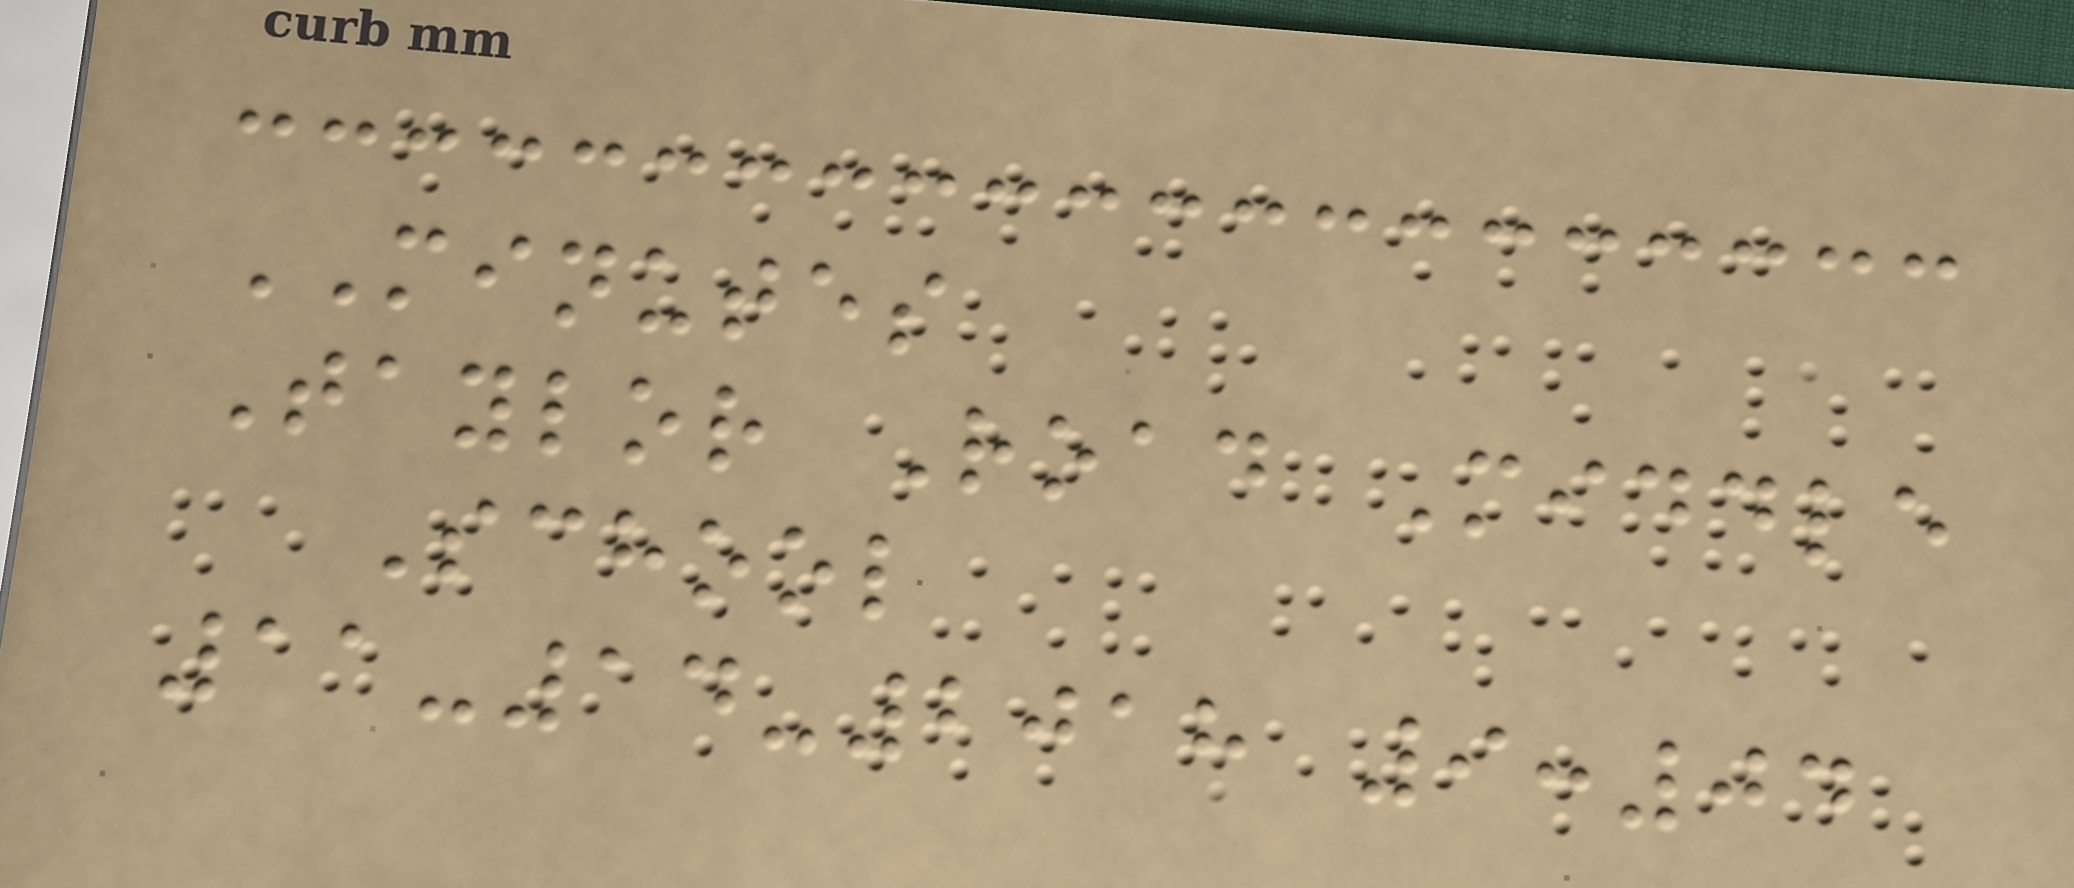MINUTES
Taylor Road Middle
School
11-14-2018 9:04
